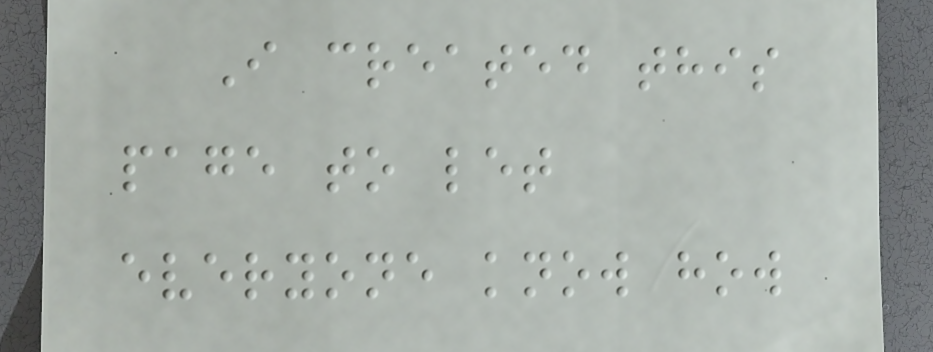I created this
page to let
everyone know how
